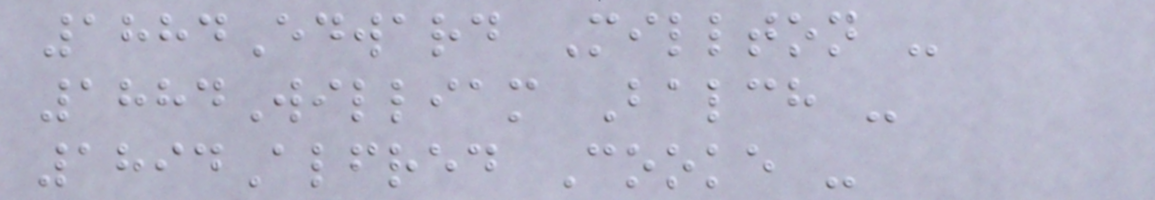1884Edward Millton -
1884William Balch -
1894Alfred Cooke -
